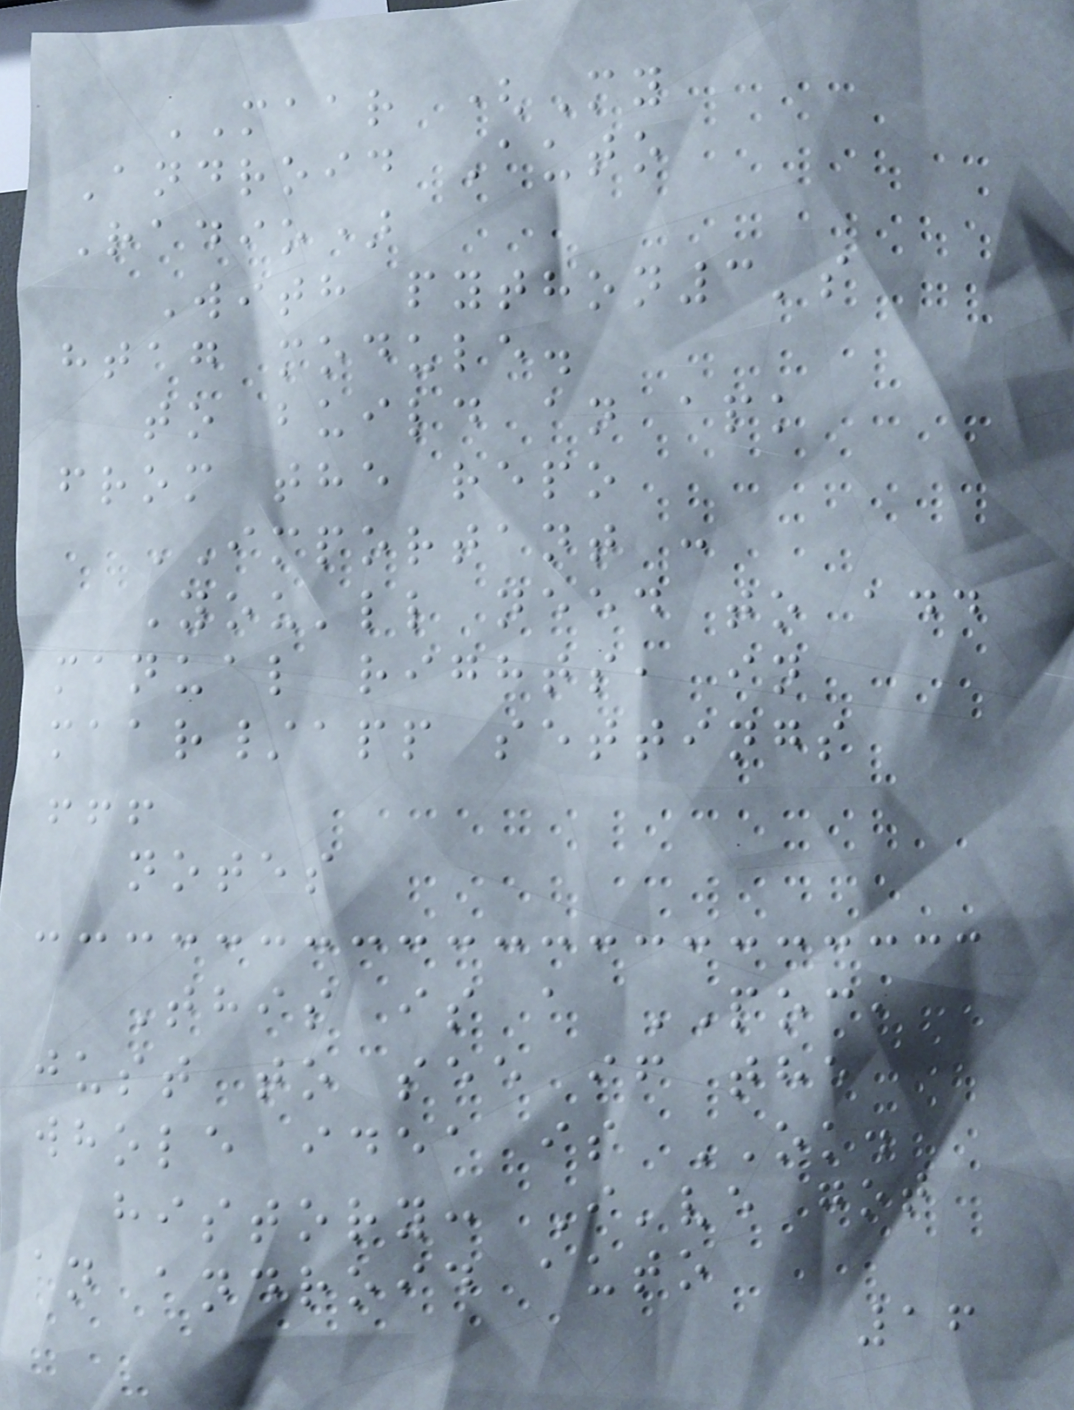MAAR (My
Android Auto
Radio)
With python3's
htag module.
to build an apk
from the repo
IMPORTANT :
You'll need to add
manual rights, in
maar/app settings
!!!
notes
This is a POC,
just to see if the
whole idea is OK.
history: I've got
an android auto
16
